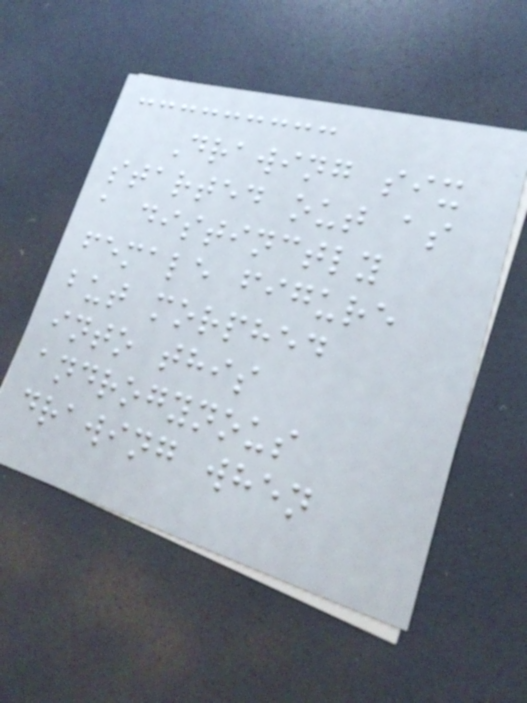Drawing six
started out as
a distinctly
female figure
but morphed
into this
androgynous
drawing when
